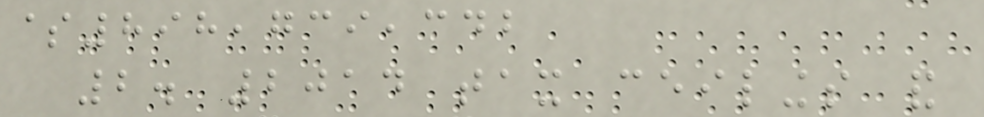$898,739,342
2. 2014 tax ceilings and
